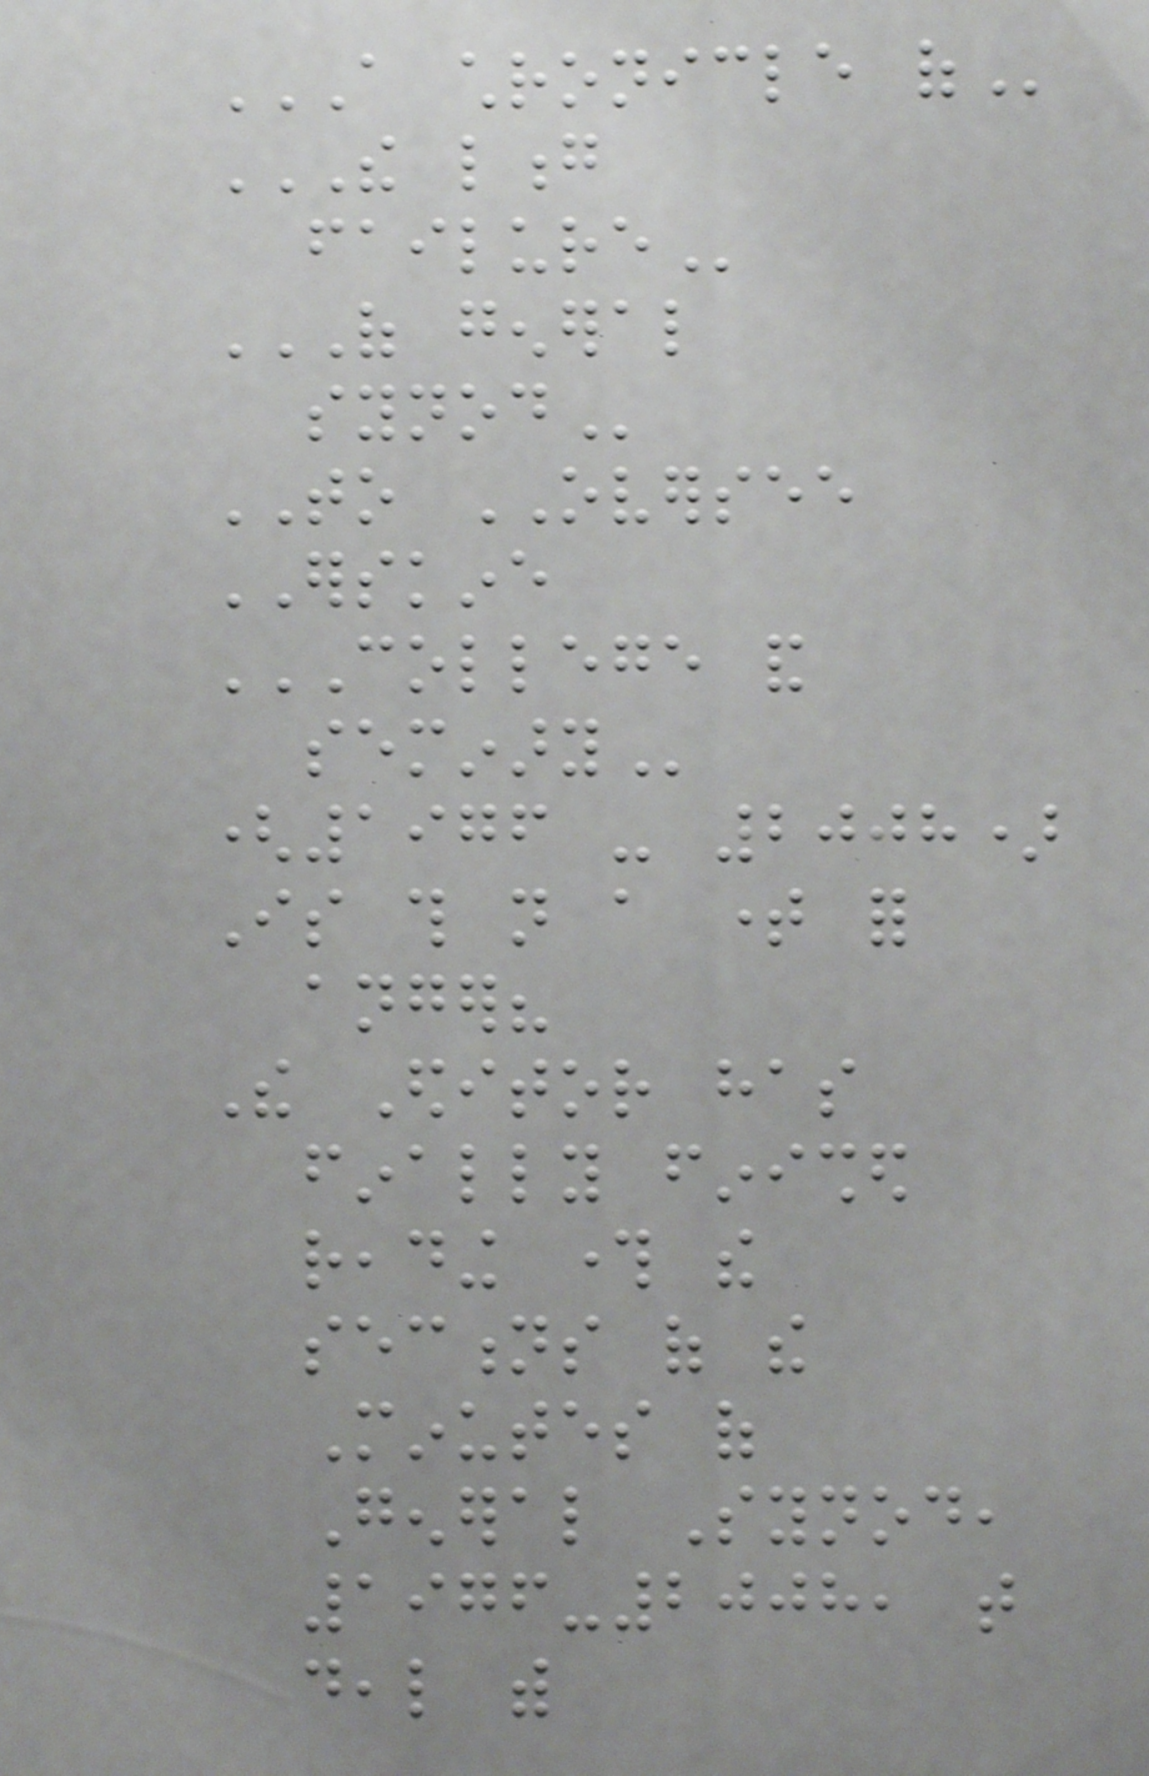A CHRONICLE OF
THE LONG
FAILURE
OF GENERAL
SYNOD
TO OVERSEE
ERSKINE
COLLEGE AND
SEMINARY
(1976 - 2008)
Is this not a time for
anger?
The Editor has
finally finished
reading through the
sections of the
Minutes of
General Synod,
1976-2008, that
deal with
